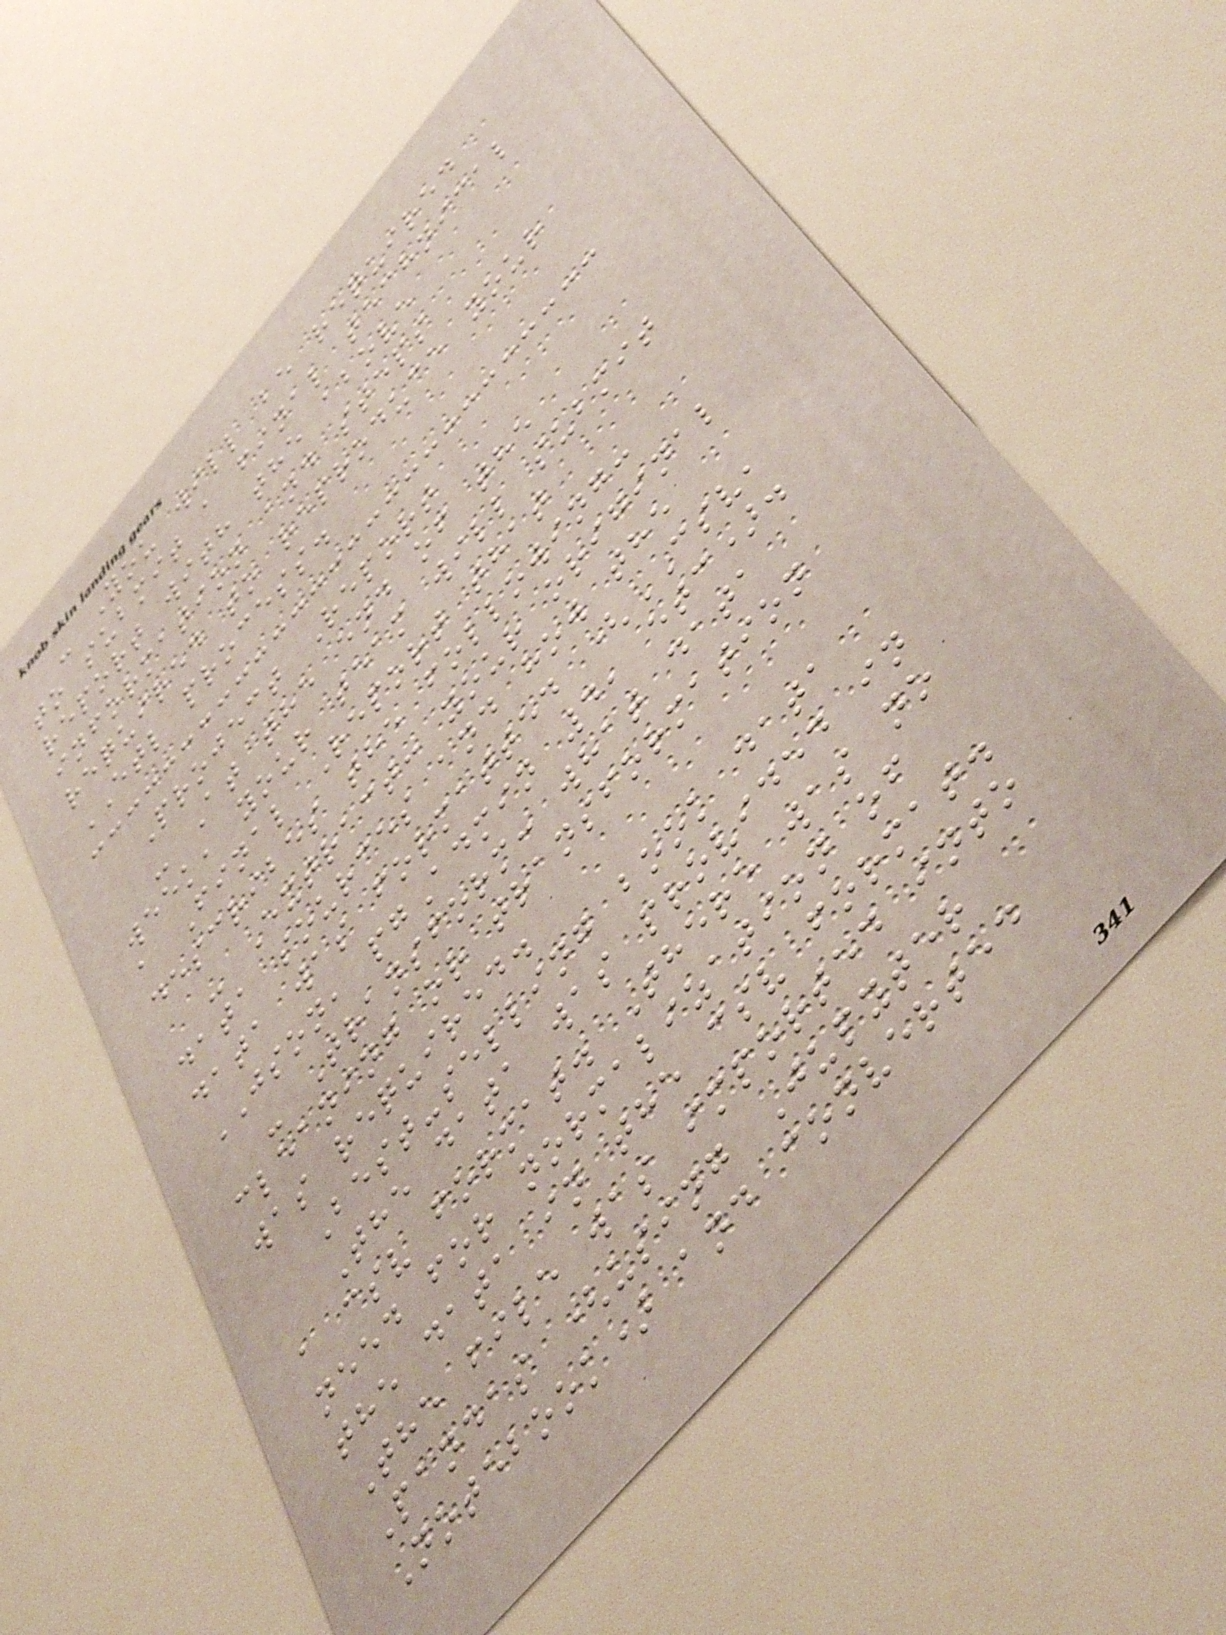- You will be required
to submit a final technical
report with the above
information and steps
required to reproduce your
ETL process.
Project Report
- At the end of the
week, your team will submit
a Final Report that
describes the following:
- Extract: your original
data sources and how the
data was formatted (CSV,
JSON, pgAdmin 4, etc).
- Transform: what data
cleaning or transformation
was required.
Best-selling book data
The data was provided in
a csv format. There was no
need for normalization of
the data in the csv format.
The file was imported into
Pandas (using Jupyter
Notebook) and converted
